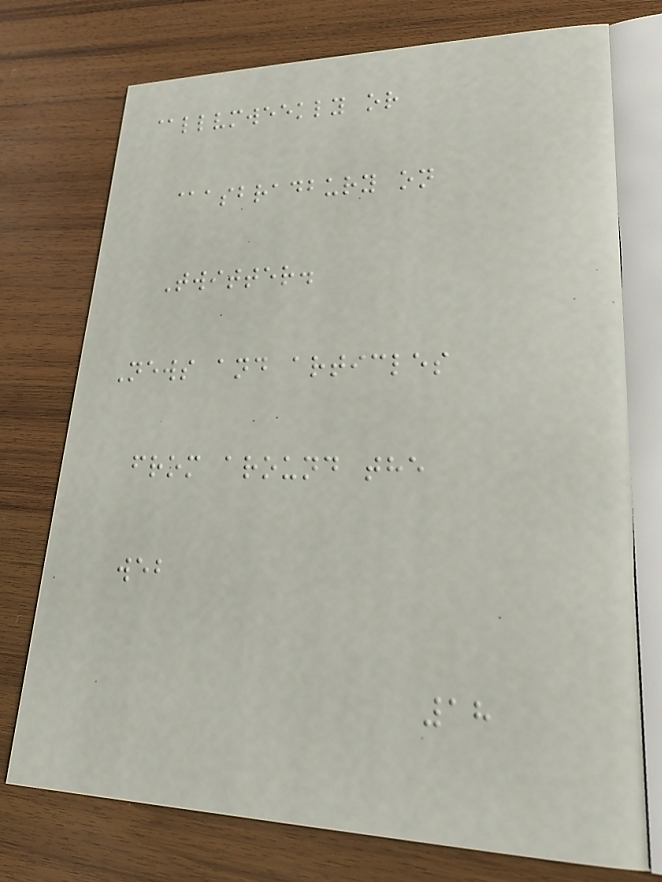@llvmweekly or
@asbradbury on
Twitter.
News and articles
from around the
web
18
